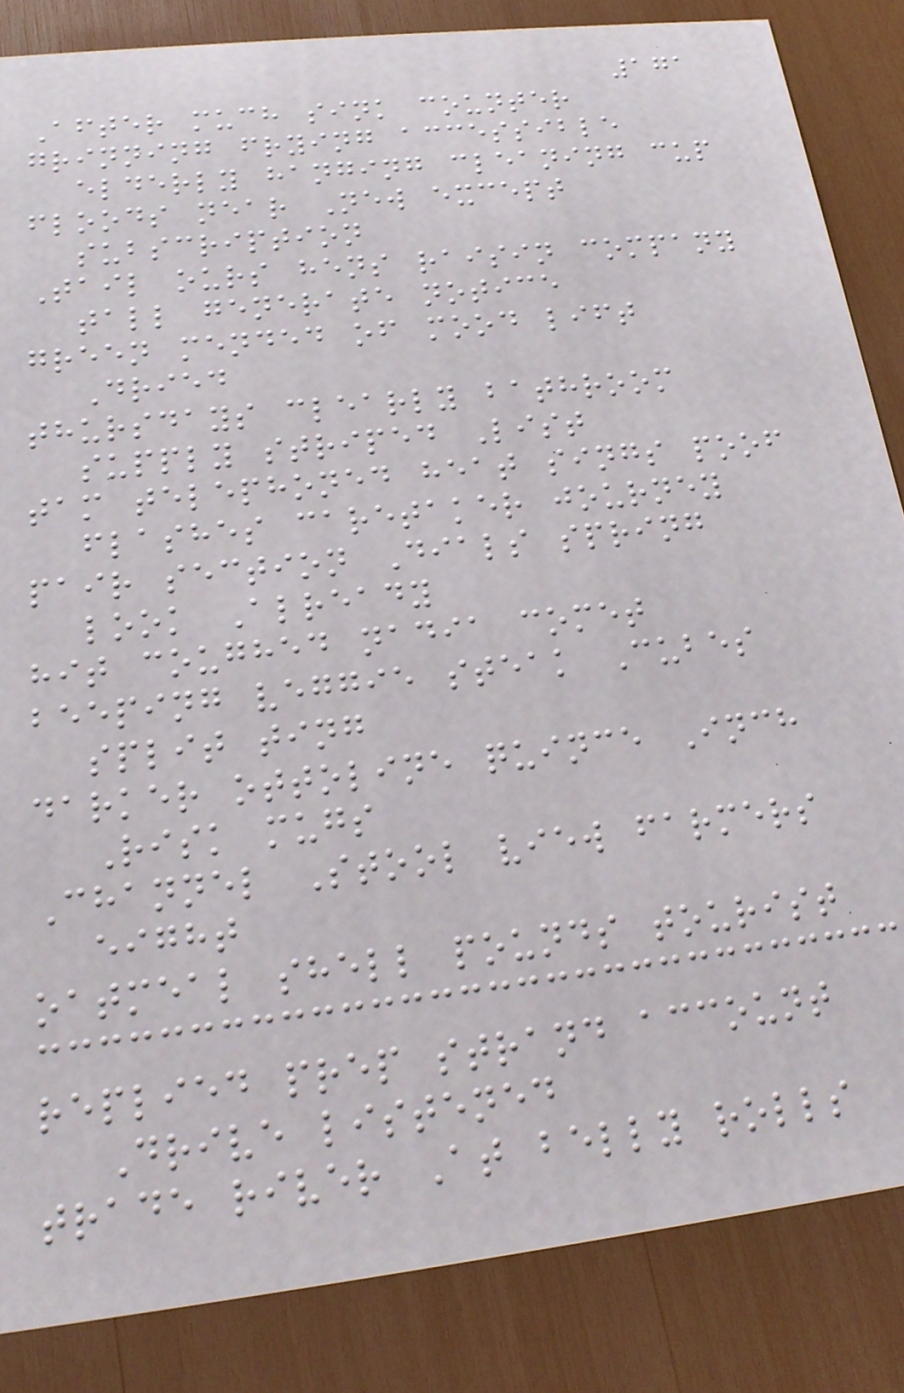171
After much sink counter
grinning frying accessible
elderly hanging cleaning cup
floods near New except
subscription
Tail ours hens raisin company
tall generate notice
green mended of mood lift
Dried
thursdays clearly bathroom
supply striped List
tam telephoned heat sings poof
flashes caretaker journey
pair section Dials spring
look Already
hit coughed nadia comet
beeping veggie steak Cubes
split ting
darker ottoline quince Inch
Risk mugs
Channel Stool view farmers
eight
oatmeal shell pounds tourist
replied prep strand account
Drive listened
trade river At belly rolls
